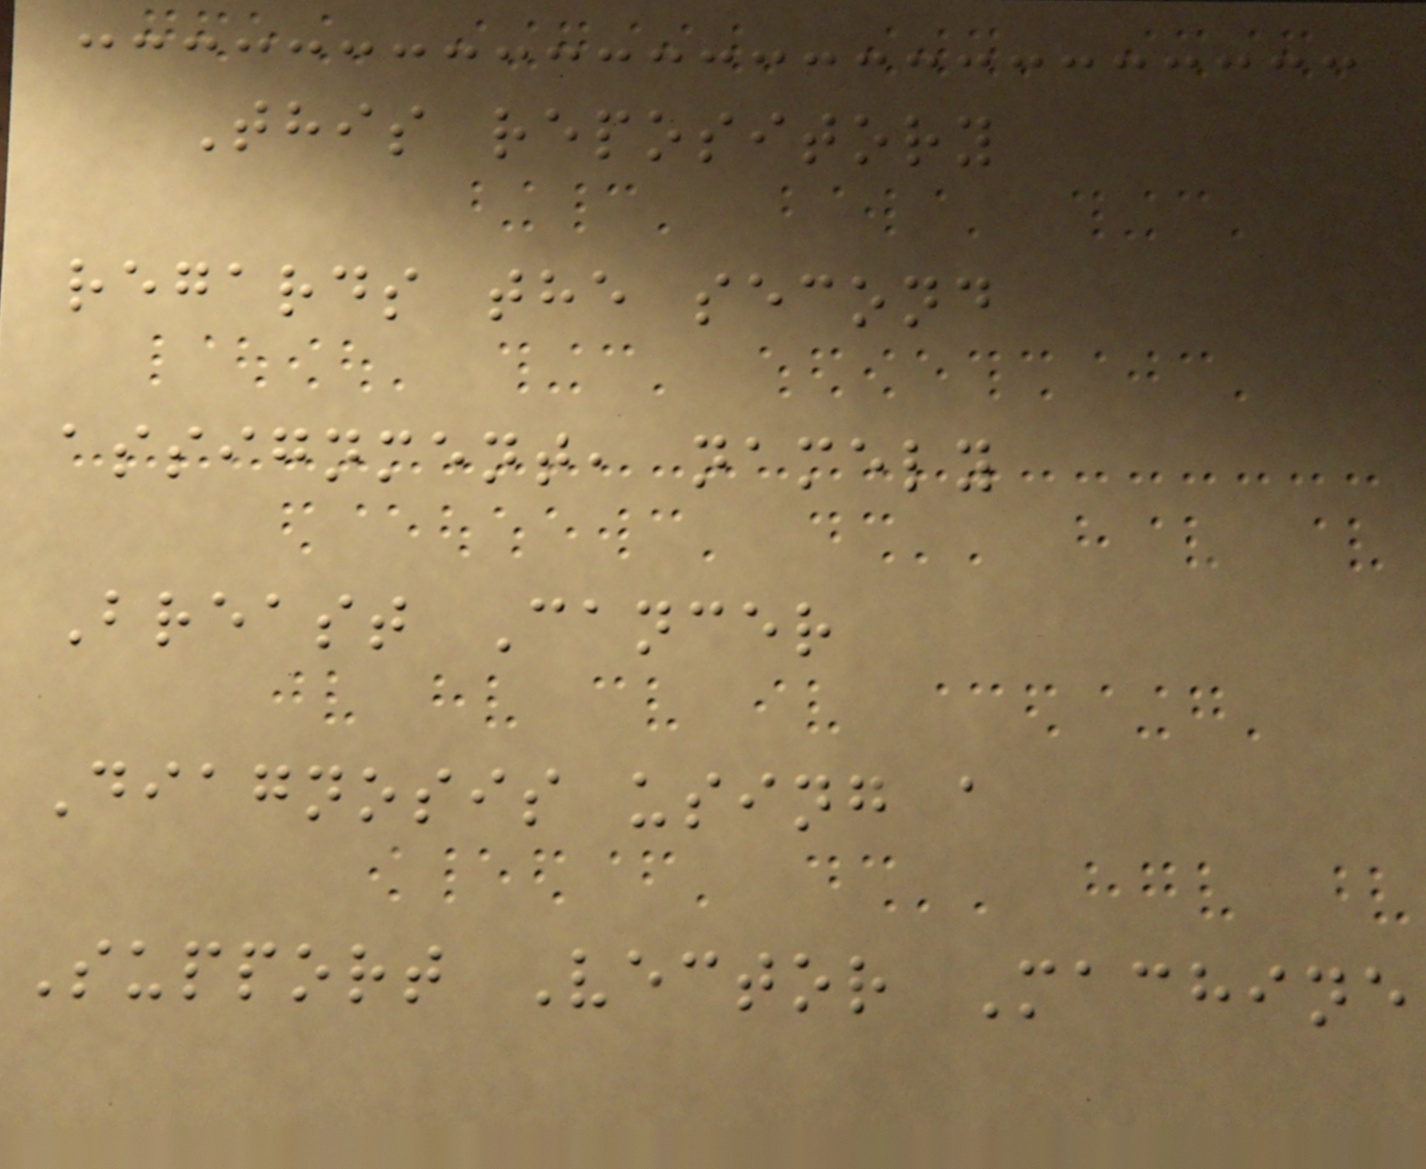This repository
regards the second
assignment, namely
Breast Cancer
Diagnosis using a
Support Vector Machine
